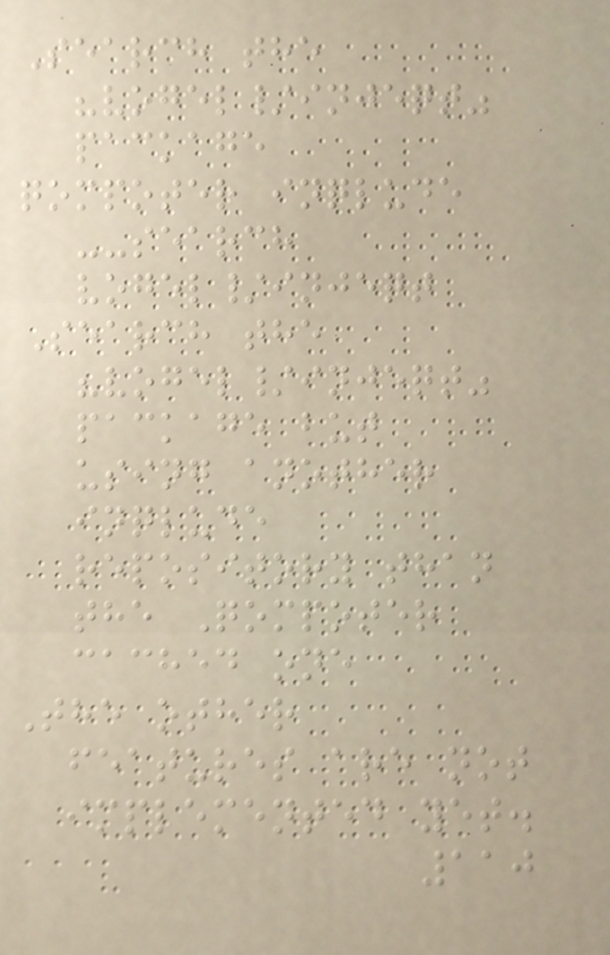Search the
"vogel/injeqt"
package
qompoter inqlude
--search
vogel/injeqt
Search the
"vogel/injeqt"
package but
using another
inqlude
repository than
the Qompoter
cached one
The other
features are not
implemented yet.
110
